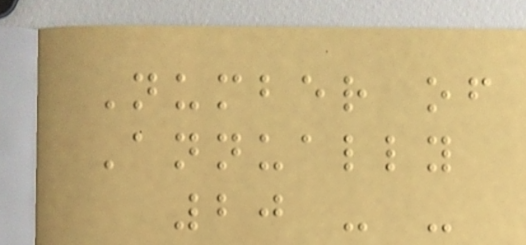Number of
Annually
20 - -
